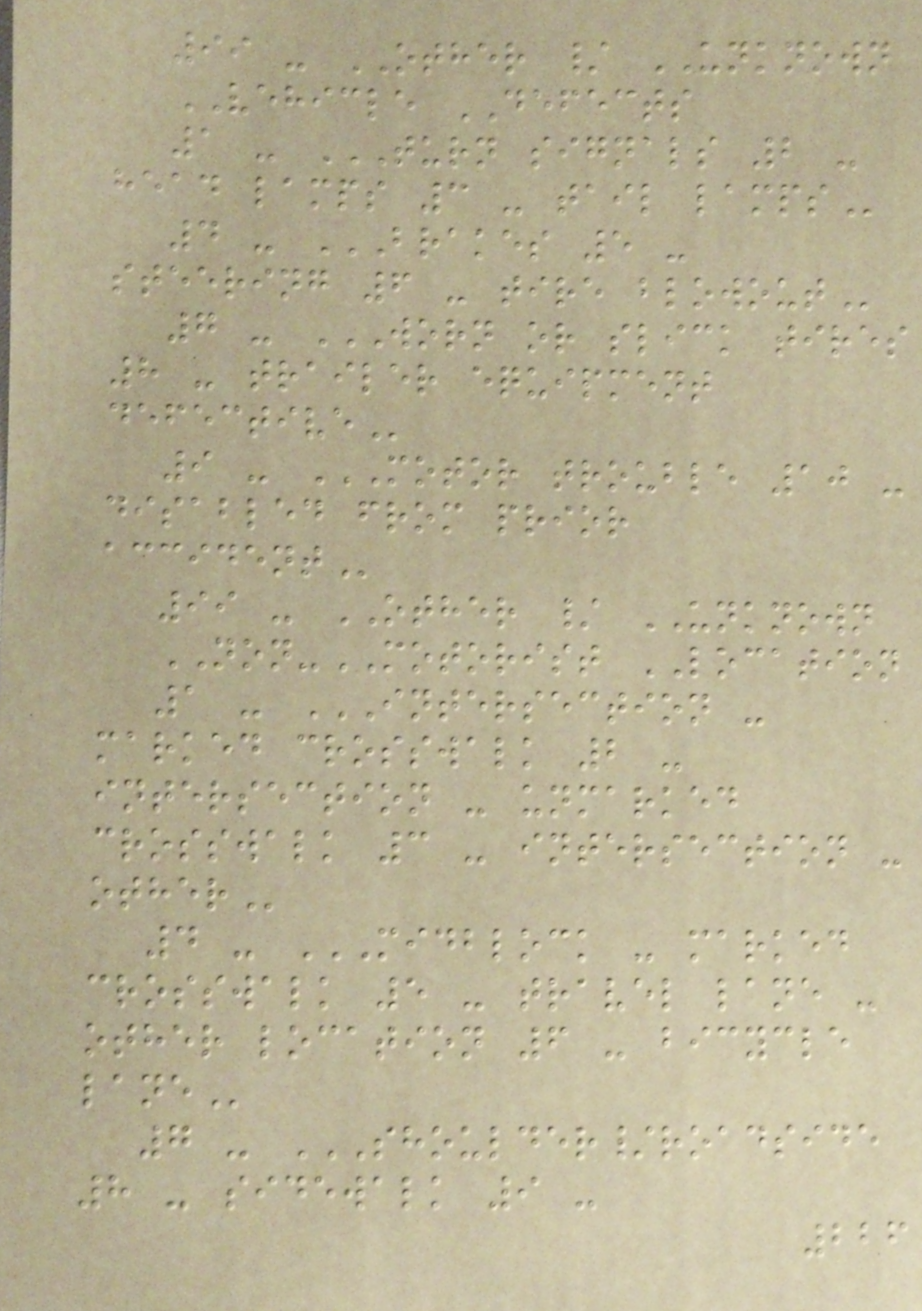99 - OTHER / UNKNOWN
VEHICLE DEFECTS
1 - TURN SIGNALS 2 -
HEAD LAMPS 3 - TAIL LAMPS
4 - BRAKES 5 -
STEERING 6 - TIRE BLOWOUT
7 - WORN OR SLICK TIRES
8 - TRAILER EQUIPMENT
DEFECTIVE
9 - MOTOR TROUBLE 10 -
DISABLED FROM PRIOR
ACCIDENT
99 - OTHER / UNKNOWN
NON-MOTORIST LOCATION
1 - INTERSECTION -
MARKED CROSSWALK 2 -
INTERSECTION - UNMARKED
CROSSWALK 3 - INTERSECTION -
OTHER
4 - MIDBLOCK - MARKED
CROSSWALK 5 - TRAVEL LANE -
OTHER LOCATION 6 - BICYCLE
LANE
7 - SHOULDER/ROADSIDE
8 - SIDEWALK 9 -
226
